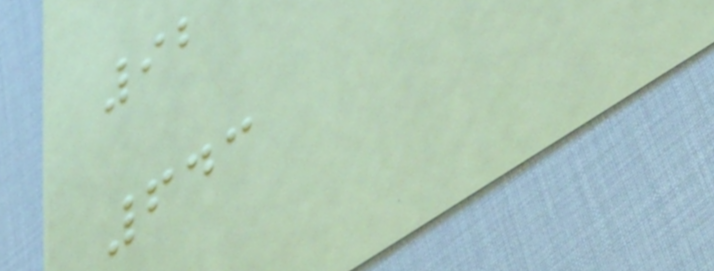92
643
